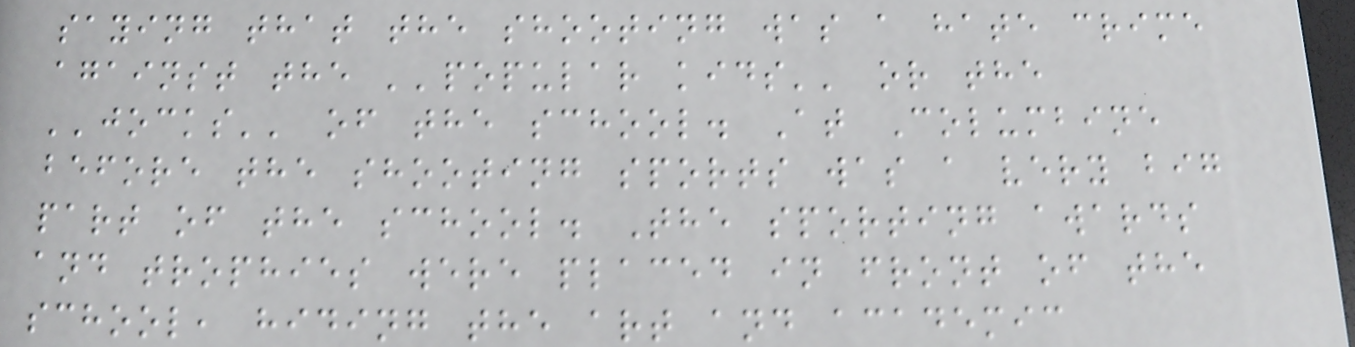saying that the shooting was a hate crime
against the ''popular kids'' or the
''jocks'' of the school. At Columbine
before the shooting sports was a very big
part of the school. The sporting awards
and trophies were placed in front of the
school, hiding the art and academic
